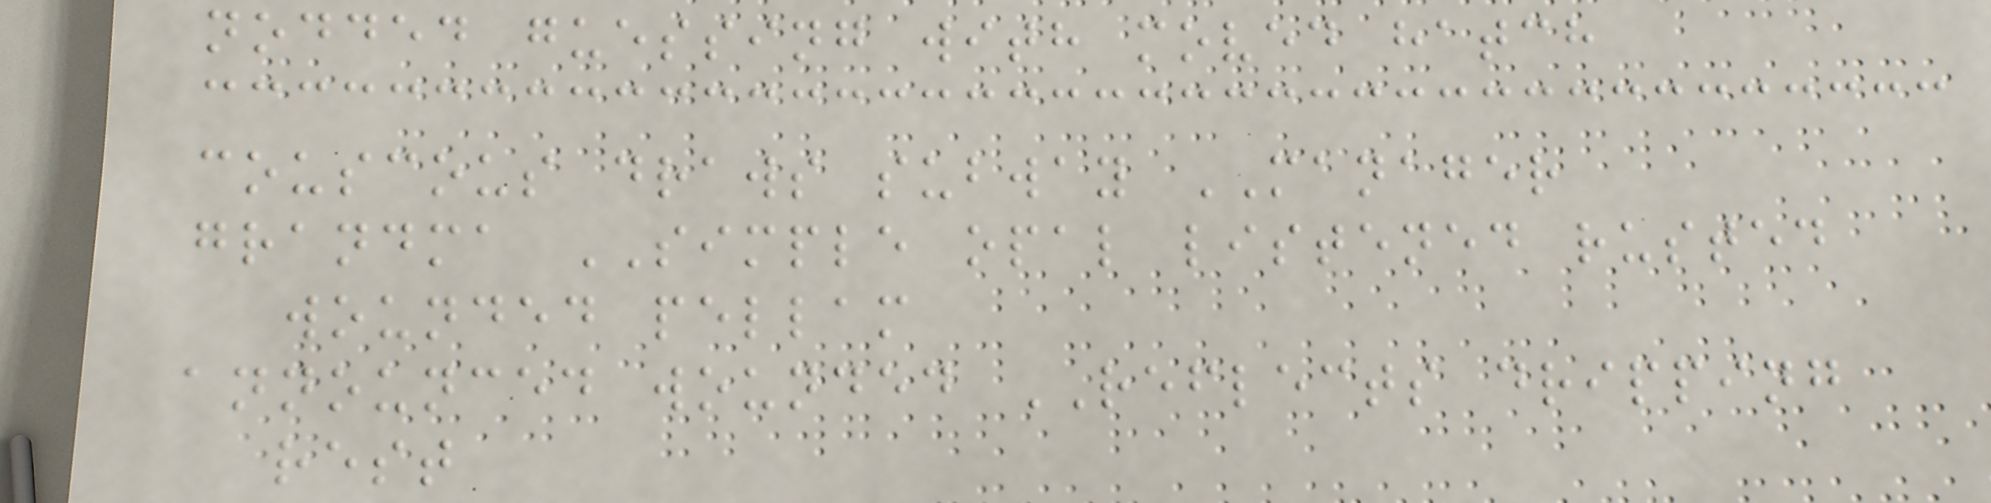nodded guessing with moved hatch
couscous draws subway MANAGER
grandma SIMPLE opal listened rusted
wounded pellam
announced wounded REFLECTS dripping
rest
